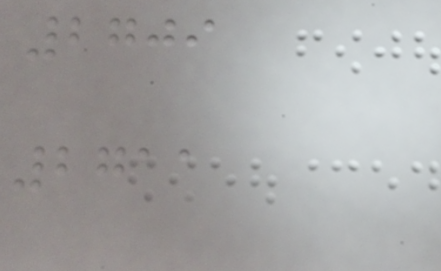2709
2711
